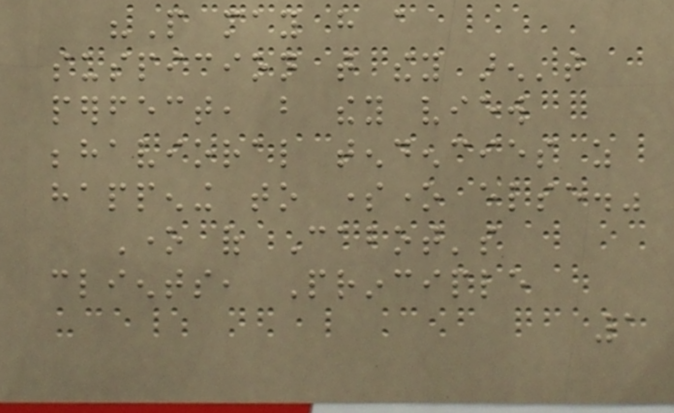"People may have a
suspicion that they aren't
perfect, but they view
behavioral tendencies as
happening to someone else."
One of Cabot's
clients, Principle
1
